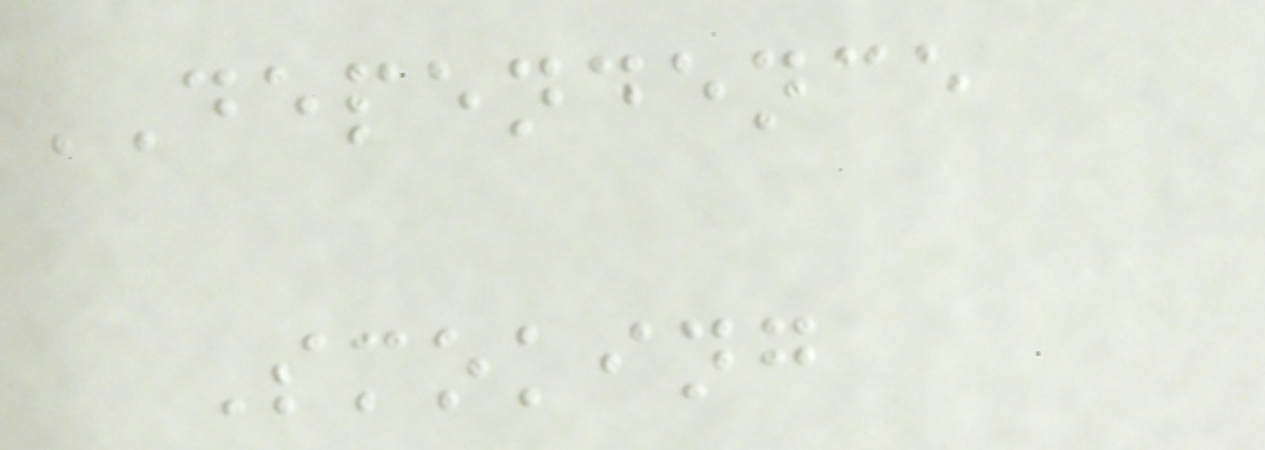DEPENDENCE
Smoking
